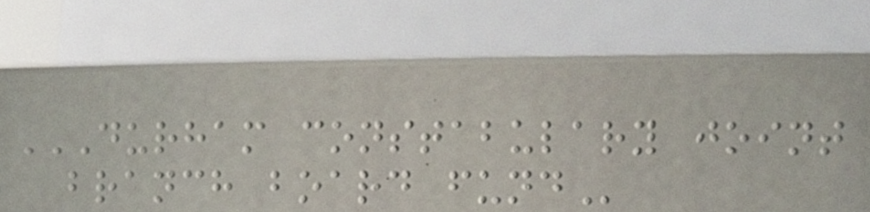DURHAM CONSTABULARY JOINT
BRANCH BOARD FUND
